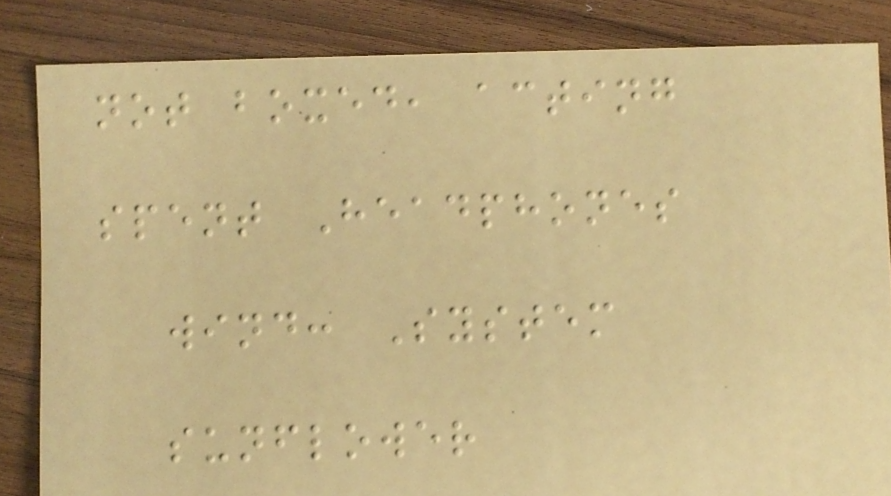not boxed, acting
spent Headphones
wind: System
sunflower
